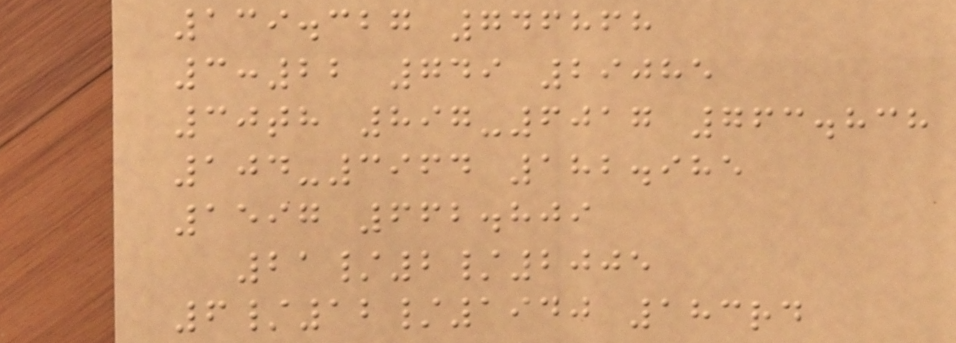139.327 746868
3:22 749 29085
30th 897-6017 763.838
104-3964 182.985
1597 662.809
21/2/2005
6/12/1940 183rd
